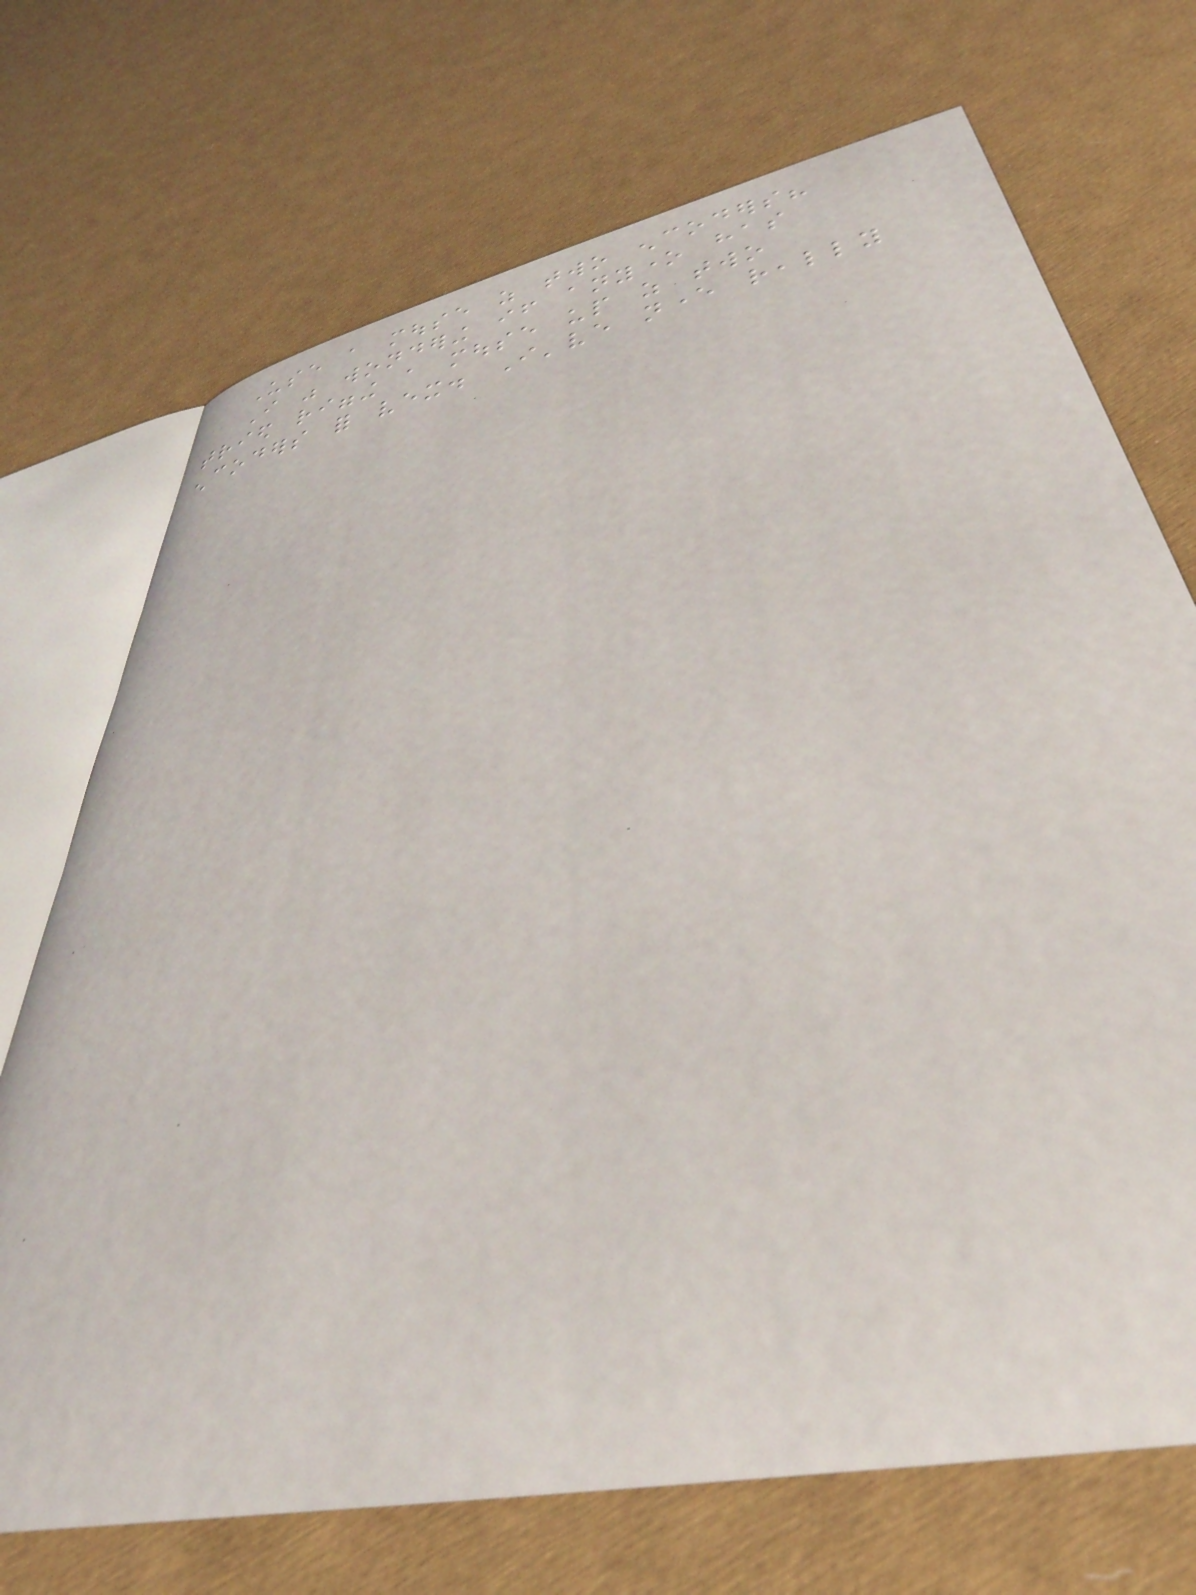Use a mouse as two encoders?
I was wondering if anyone has
tried rigging a mouse up as two
encoders for vex. I've never really
